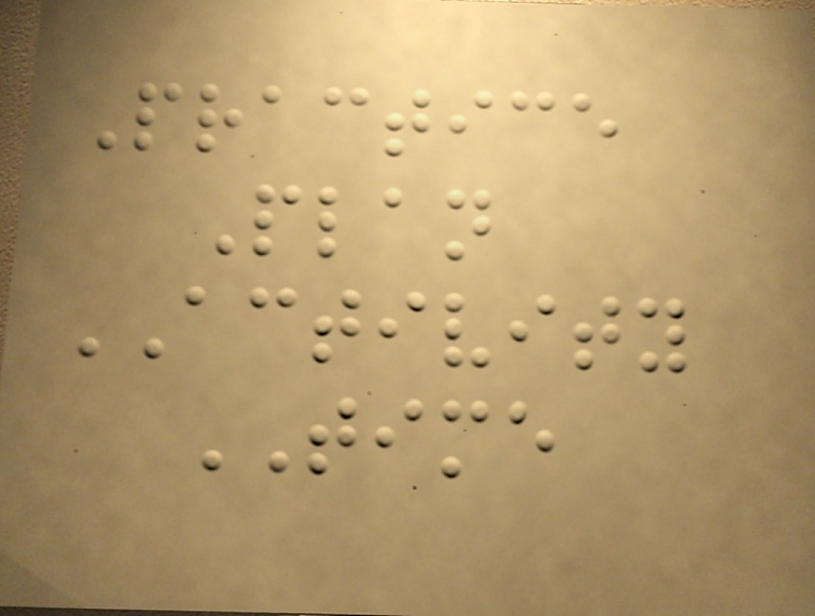Practice
Plan
ACTIVITY
TIME
